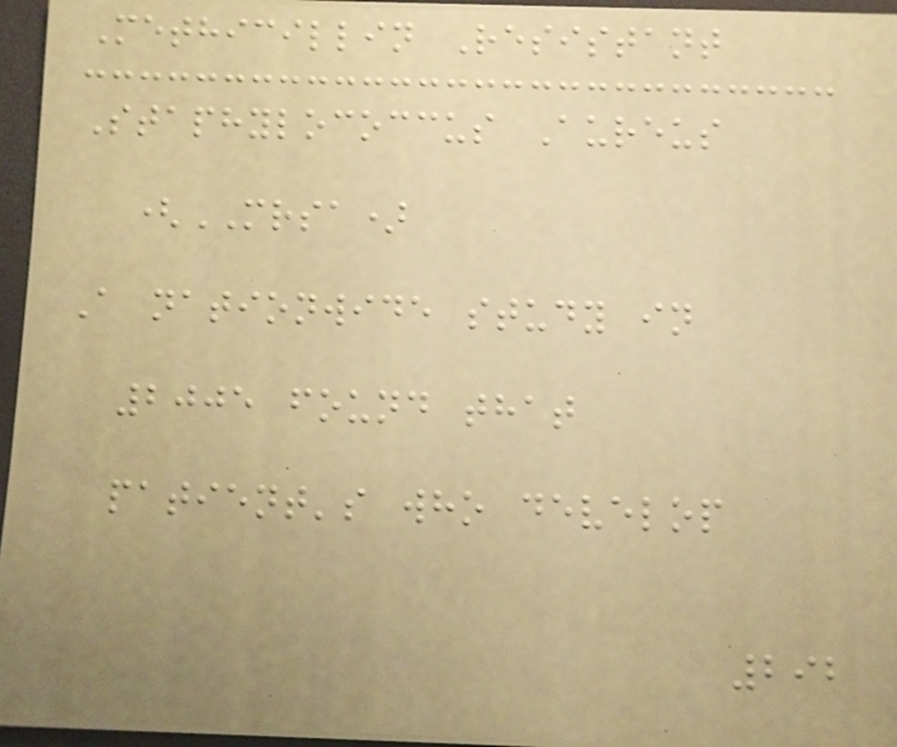Methicillin Resistant
Staphylococcus Aureus
(MRSA)
A nationwide study in
2005 found that
patient's who develop
292
